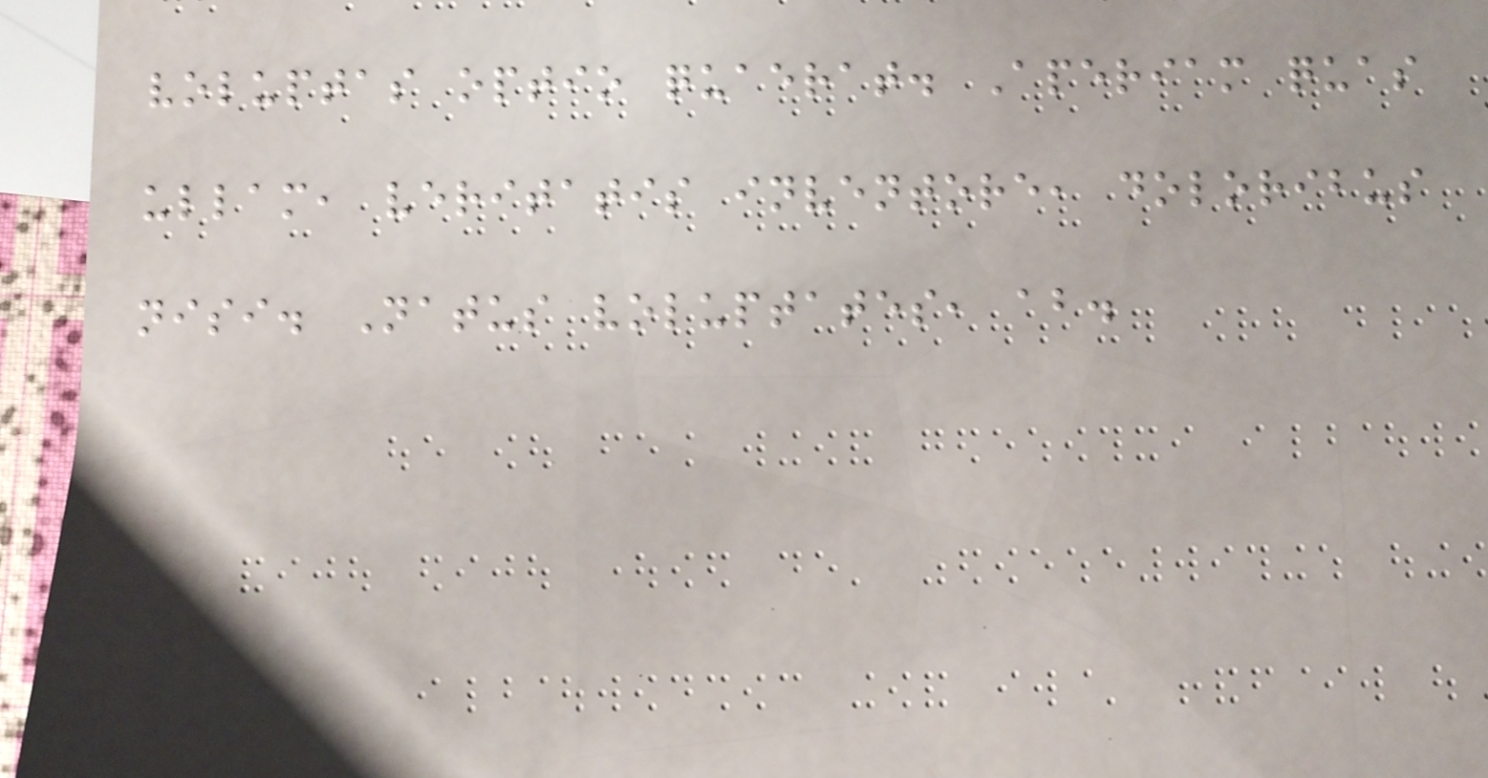voluptas optio quaerat. Aperiam quas
ullam, veritatis inventore, doloribus
nisi. Natus voluptates, ab.
